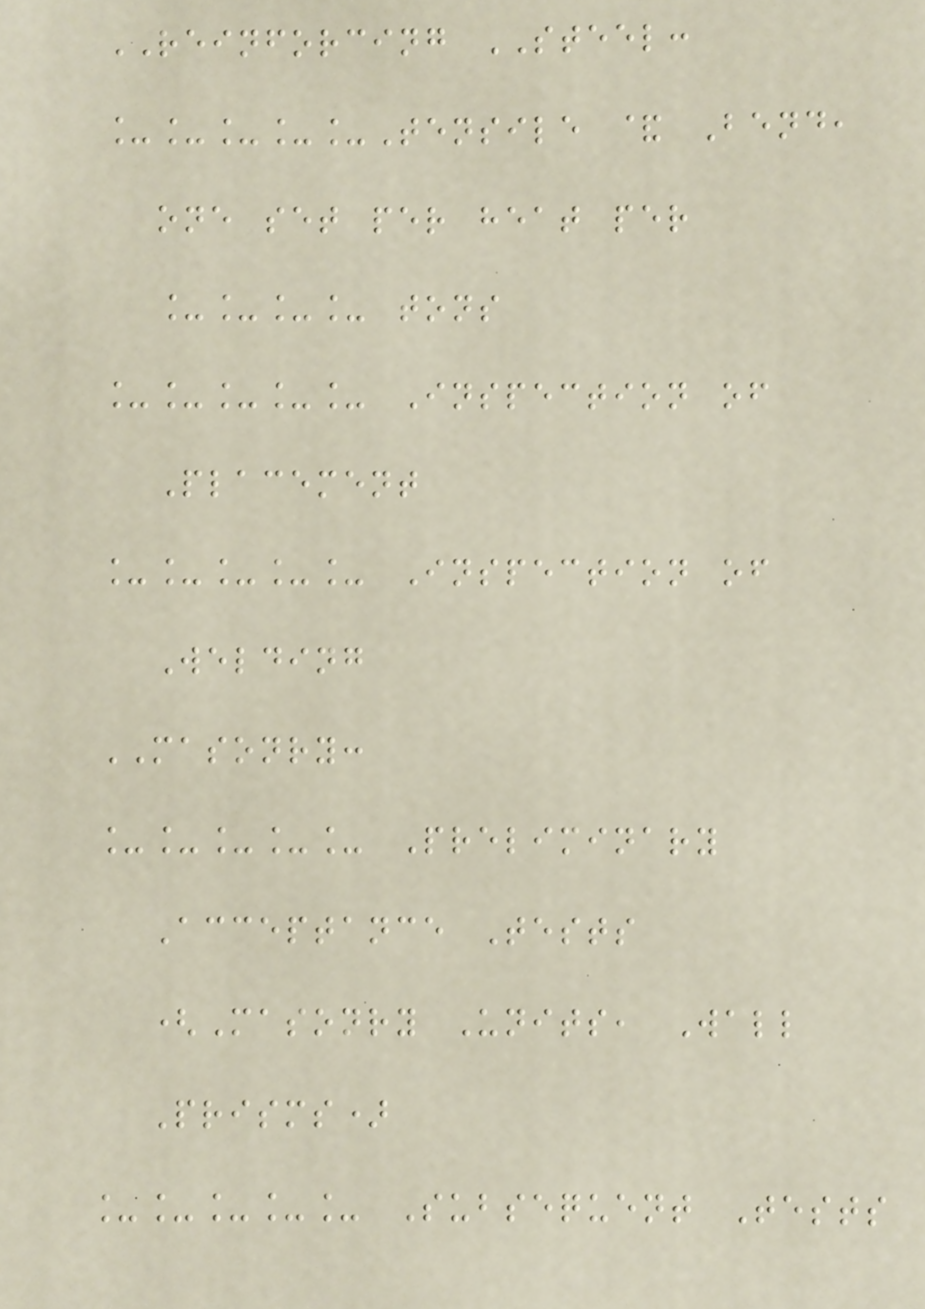REINFORCING STEEL:
_____Tensile & Bend,
one set per heat per
____ tons
_____ Inspection of
Placement
_____ Inspection of
Welding
MASONRY:
_____ Preliminary
Acceptance Tests
(Masonry Units, Wall
Prisms)
_____ Subsequent Tests
